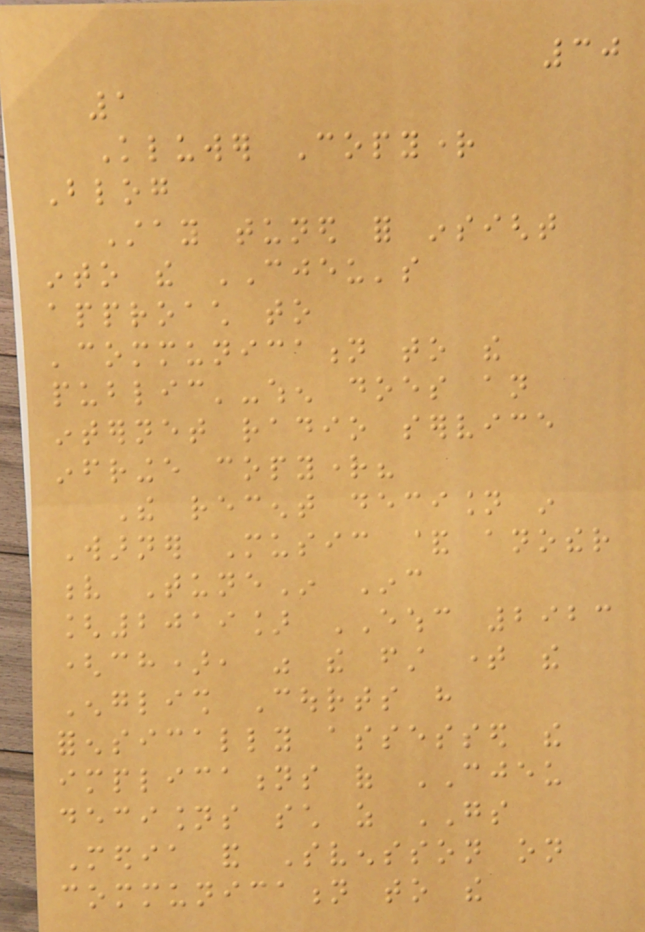30
1
Kluwer Copyright
Blog
Stay tuned for insight
into the CJEU's
approach to
'communication to the
public'-when does an
internet radio service
infringe copyright?
The recent decision in
Warner Music & another
v TuneIn Inc
[2019] EWHC 2923
(ch), was the first time the
English Courts have
forensically assessed the
implications of CJEU
decisions such as GS
Media and Svensson on
communication to the
